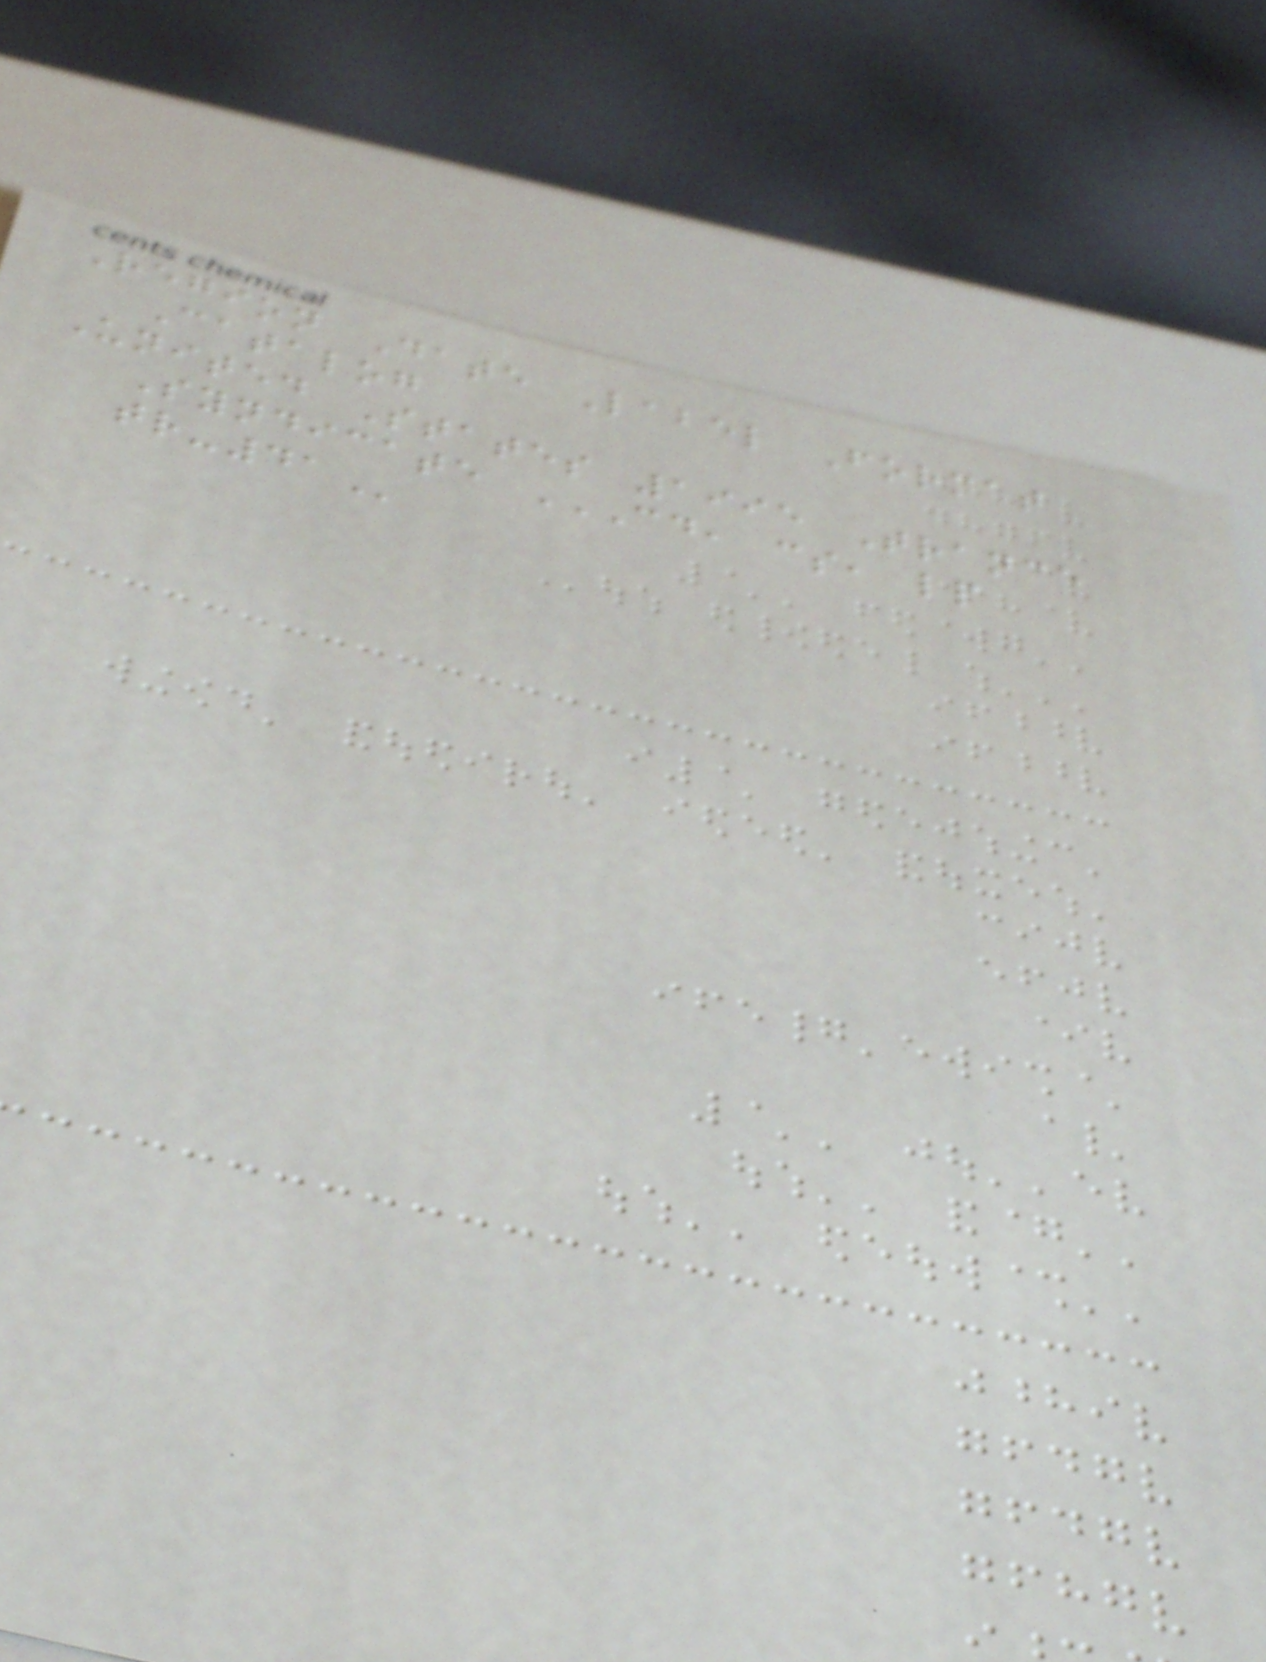Region Date Label Format
Catalog
United States 1995 Trance
Syndicate CD, CS, LP
TR-41
